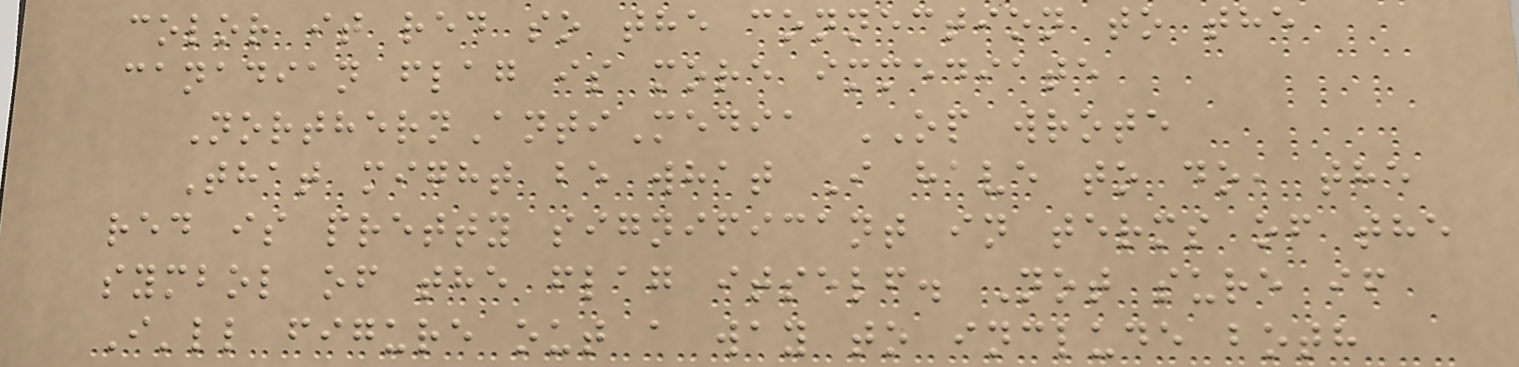color it red so the connection to the
canadian flag is more immediate
NorthernAntiMedia OP wrote
That might be what I have to do, the
red is pretty significant in terms of the
symbol of the flag itself. Not sure if
I'll figure out a way to include both
